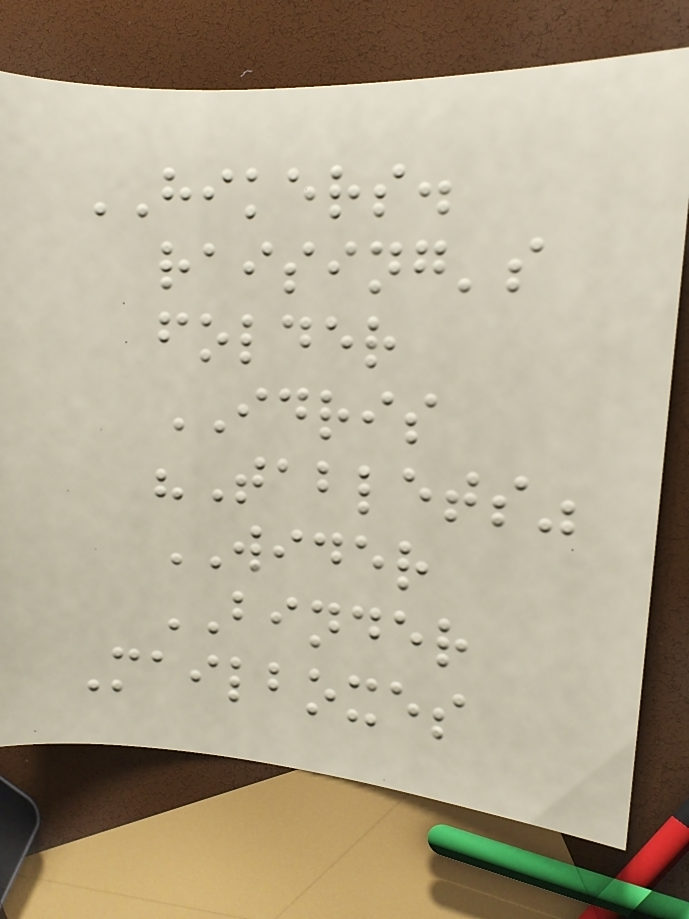HIKERS.
raising's
folder
IDRIS
"Tablets"
WIDER
BINDER
Mailboxes
